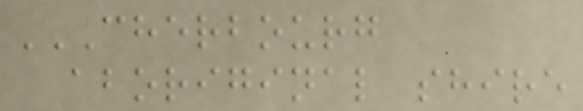CHERBOURG
ABORIGINAL SHIRE
